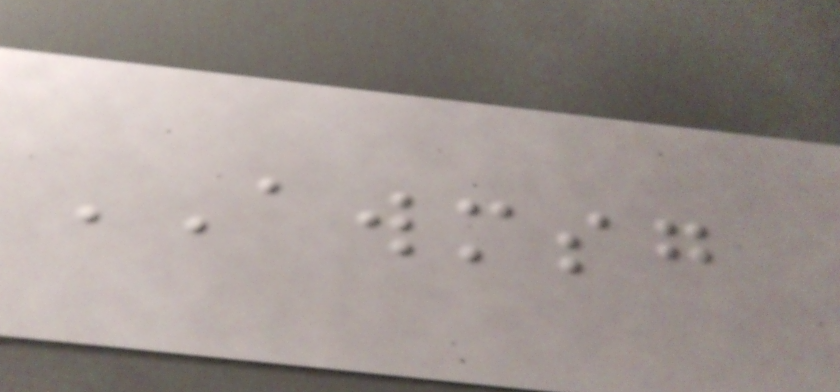AWMSG
